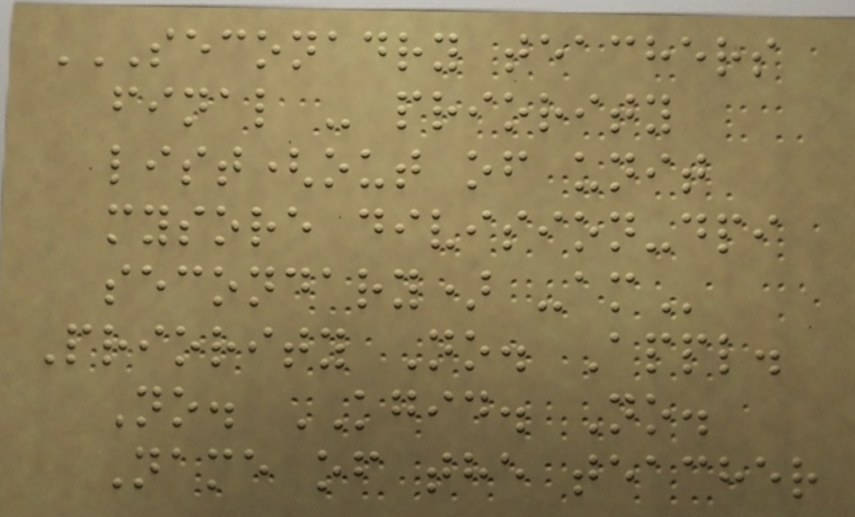SECONADRY TEACHERS
FINAL - PRIORITY
LIST(OUT OF UNIT
MYSORE DIVISION-DPI
SECONDARY) -AM
Priority No. Appl.
No. KGID. No.
Name of the teacher
